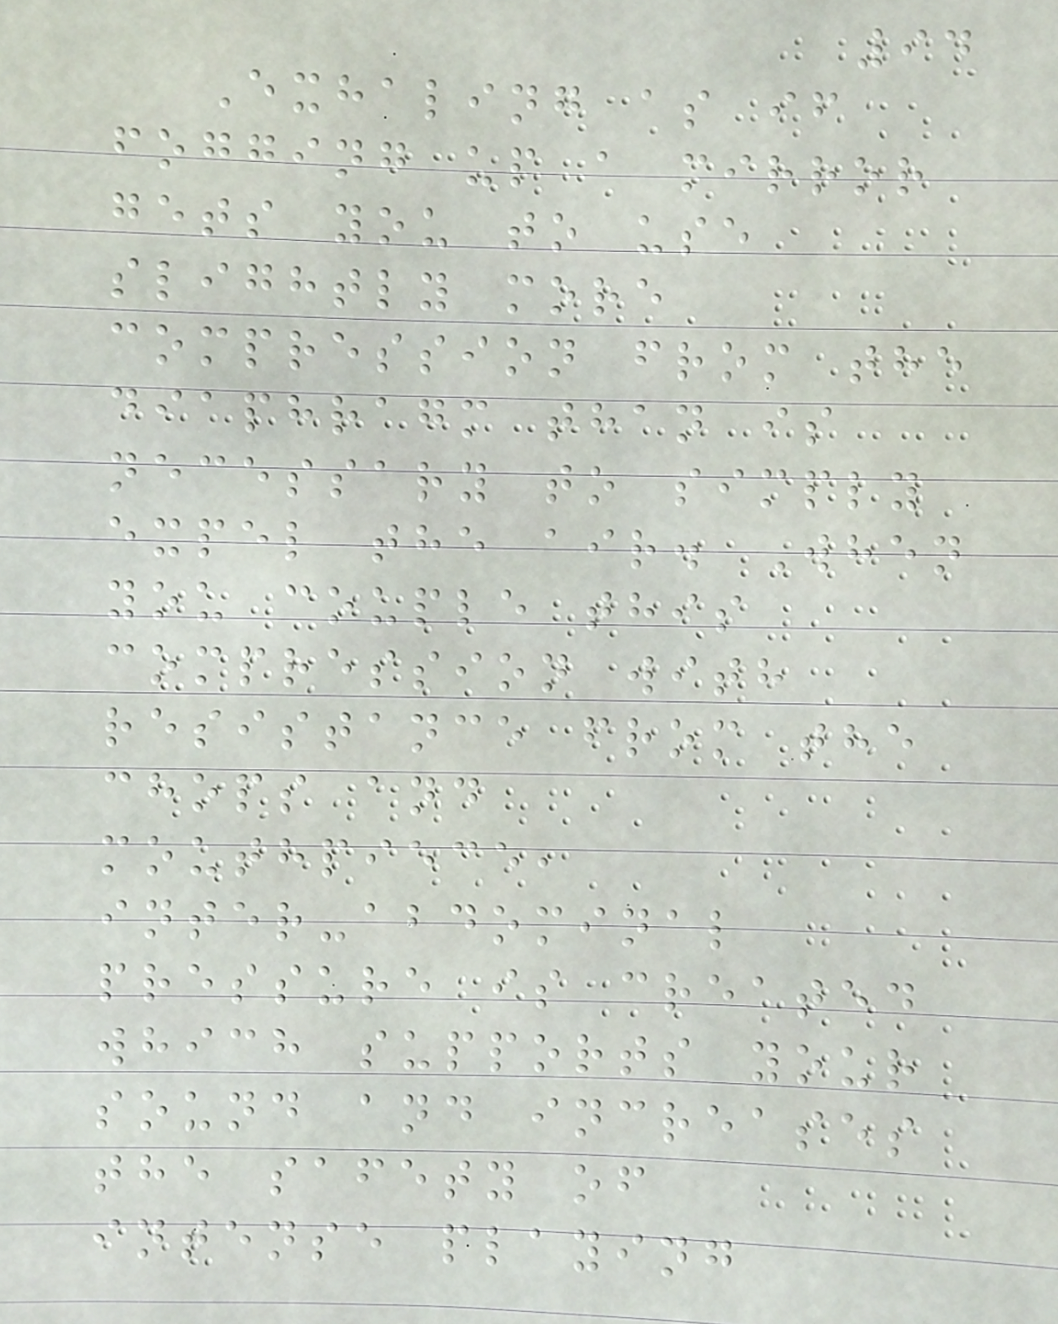94
Exhaling as if
fogging up a mirror
gets you to use
slightly more
compression from the
diaphragm than is
necessary to simply
expel the air. When
you couple this
compression with
resistance from the
chops and
mouthpiece,
inter-abdominal
pressure is created
which supports your
sound and increases
the safety of
intense playing
